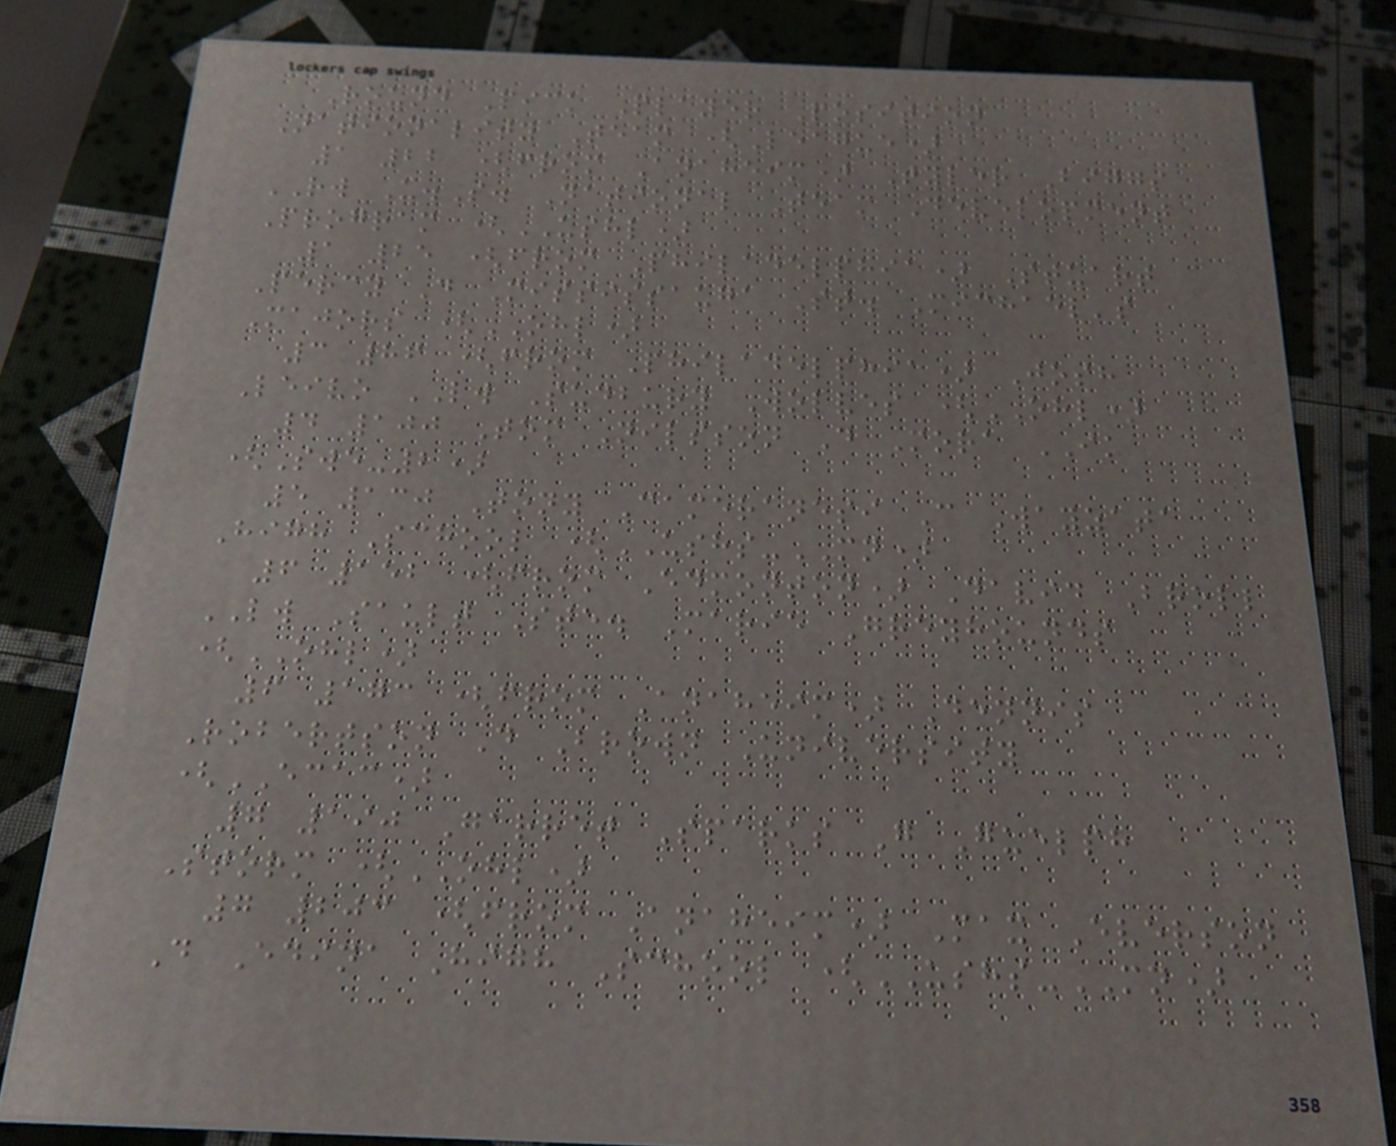Round Pick Player Position
Nationality Team (League)
1 22 (from Anaheim) Tyler Biggs
RW U.S. National Team Development
Program (USHL)
1 25 (from Philadelphia) Stuart
Percy D Mississauga St. Michael's
Majors (OHL)
3 86 (from Philadelphia) Josh
Leivo LW Sudbury Wolves (OHL)
4 100 Tom Nilsson D Mora IK
(Swe-2)
5 130 Tony Cameranesi C Wayzata
High School (USHS-MN)
6 152 (from Edmonton) David Broll
LW Sault Ste. Marie Greyhounds
(OHL)
6 173 (from Anaheim) Dennis
Robertson D Brown University
(ECAC)
7 190 Garret Sparks G Guelph
Storm (OHL)
7 203 (from Anaheim) Max Everson
D Edina High School (USHS-MN)
